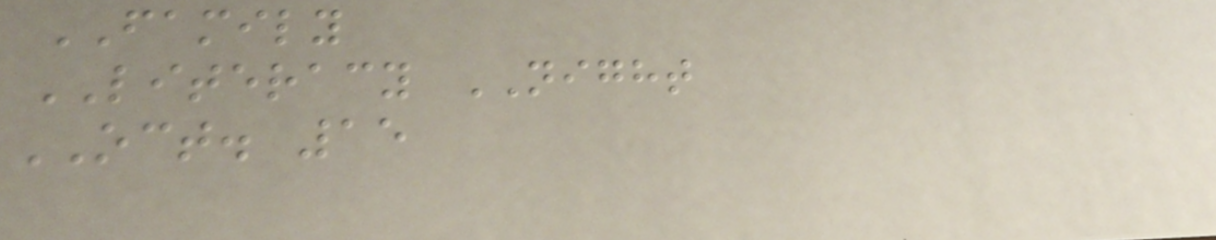FAMILY
LITERACY NIGHT
OCT. 15
